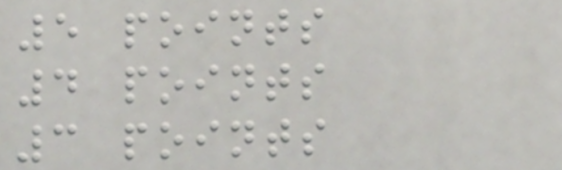5 points
4 points
3 points
